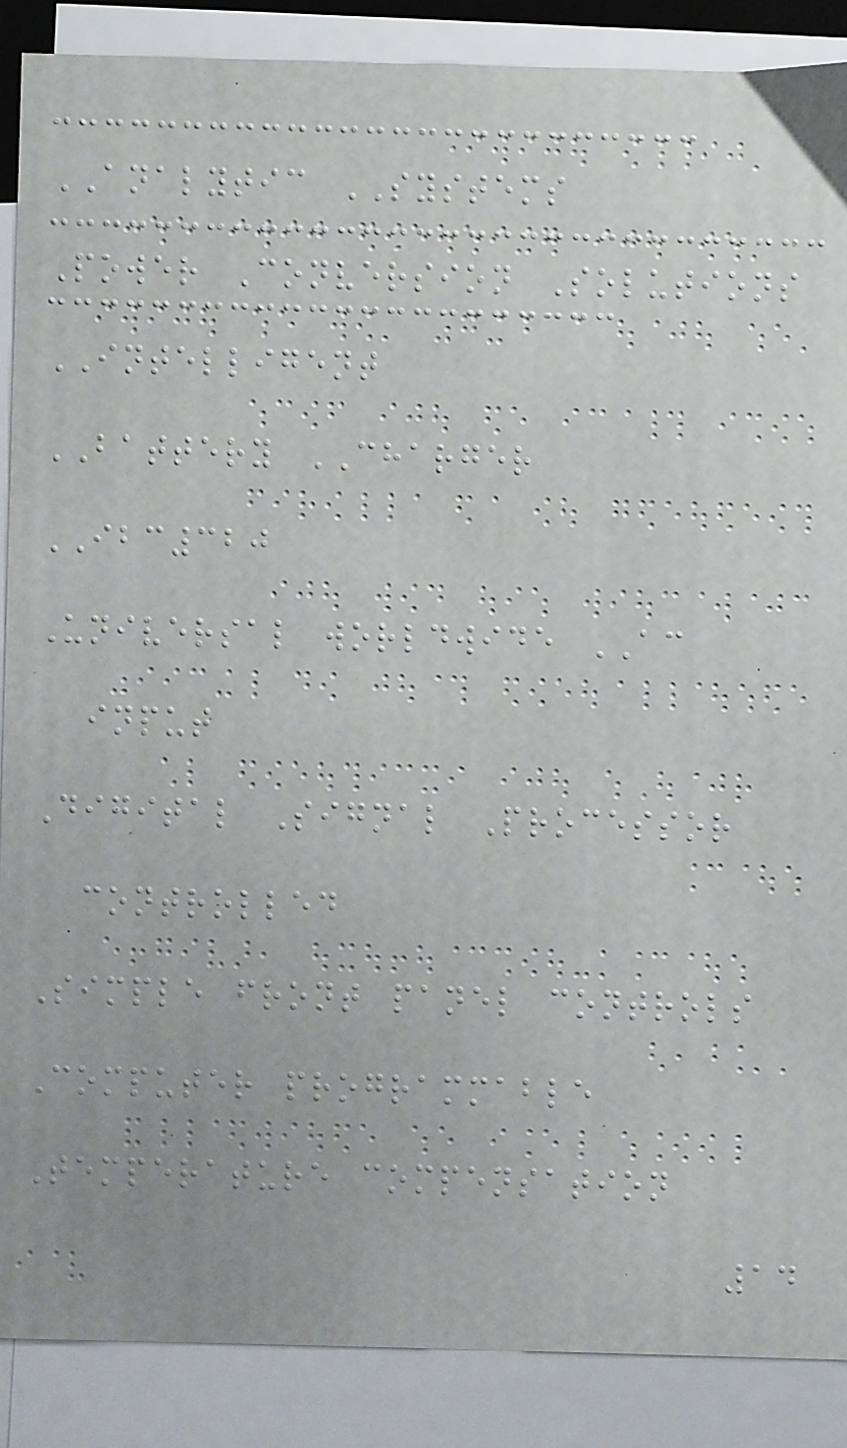ANALYTIC SYSTEMS
Power Conversion Solutions
INTELLIGENT
BATTERY CHARGER
IBC320
Universal worldwide AC
input
Digital Signal Processor
controlled
Simple front panel controls
Computer programmable
Temperature compensation
14
